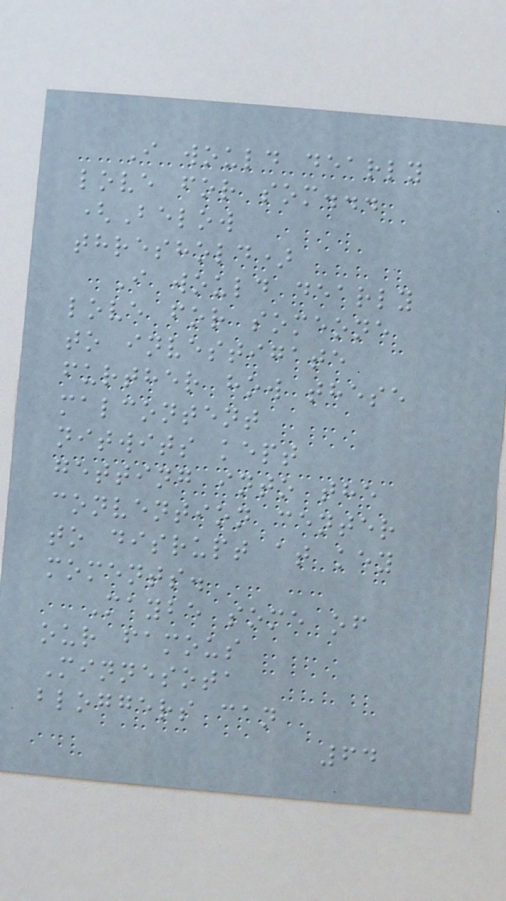I would dearly
love for som...
(Below
threshold)
I would dearly
love for someone
to investigate
further how these
malcontent
nitwits kept
getting into the
convention center
to disrupt at key
moments.
Maybe some of
our famous
Minnesota
bloggers can
64
